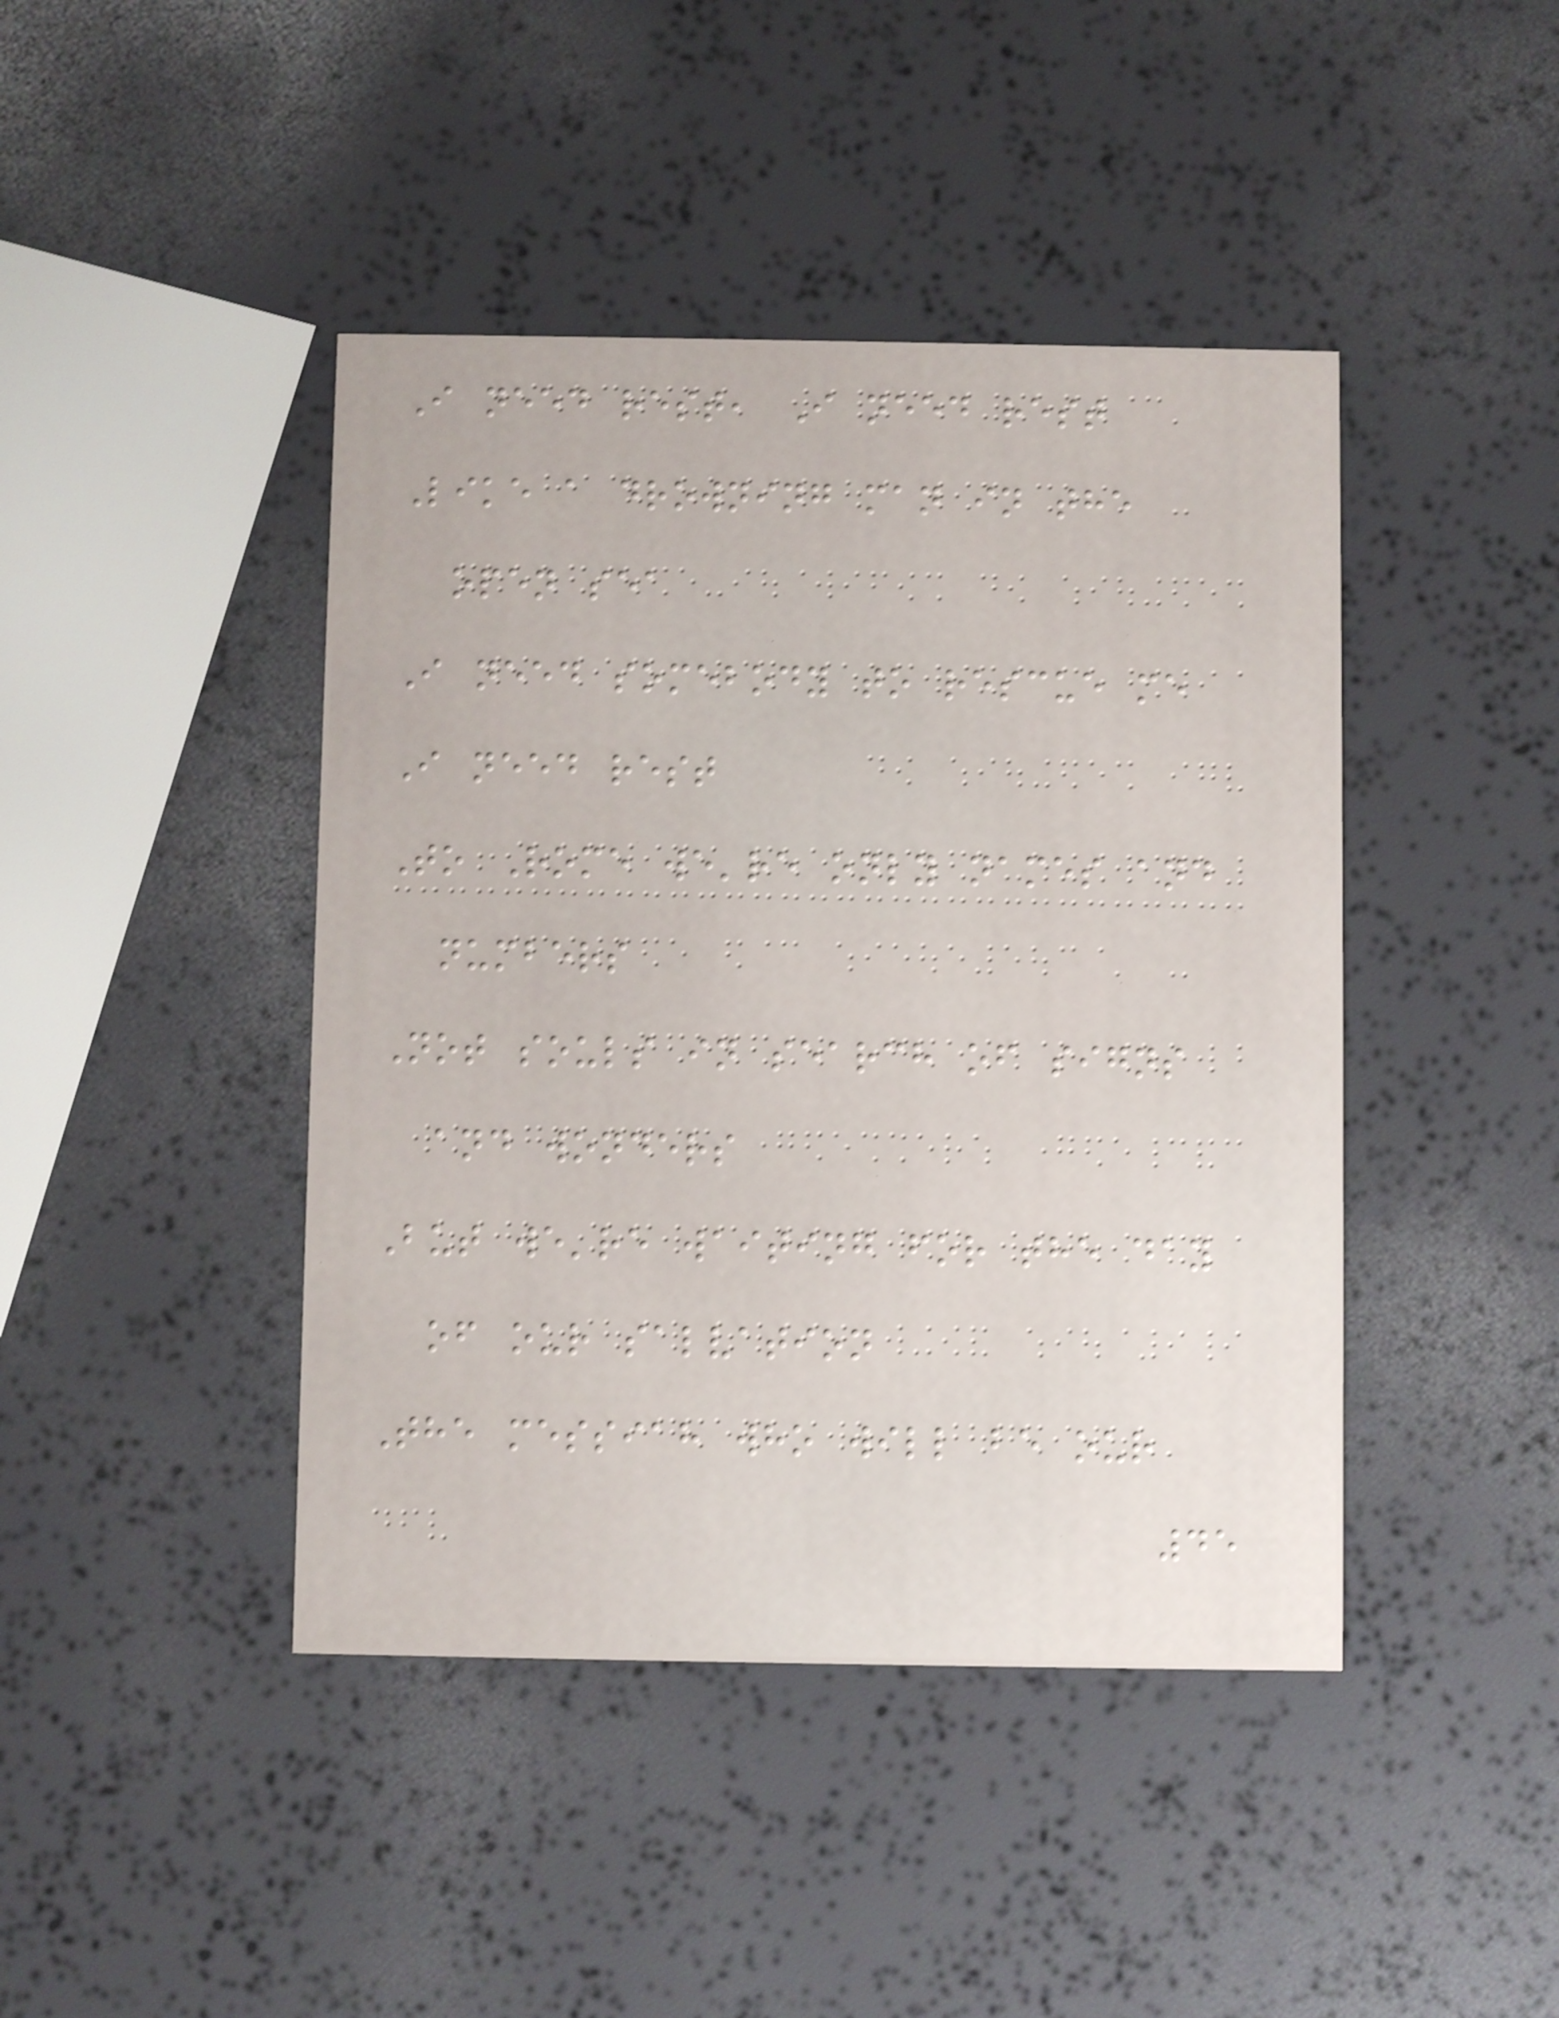I need rest, I need rest
Like a drowning man in the
open sea
I need somebody to rescue me
I need rest
To Rome we're only names and
numbers
Not souls in search of signs
and wonders
But we're waiting for the day
of our salvation
The messiah who will be our
45
